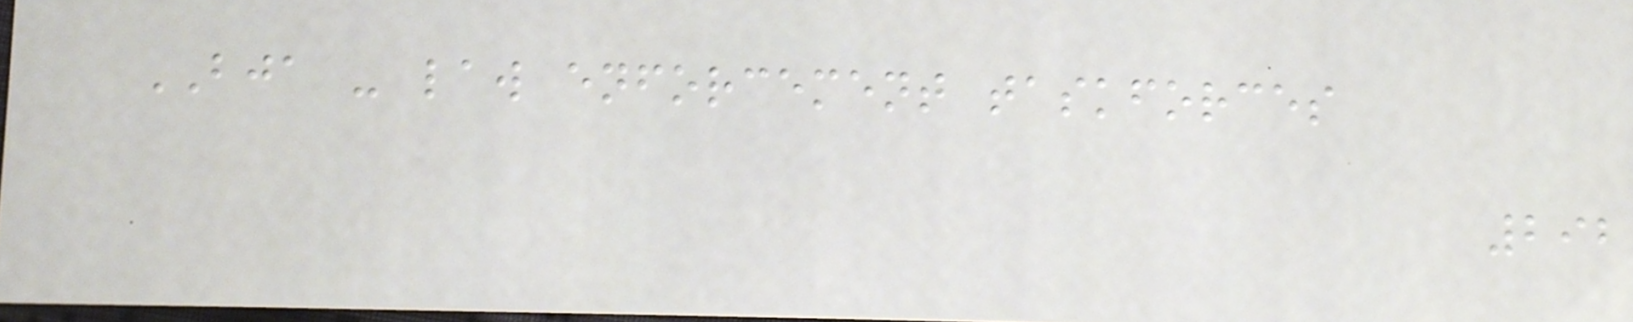BJA - law enforcement taskforces
292
